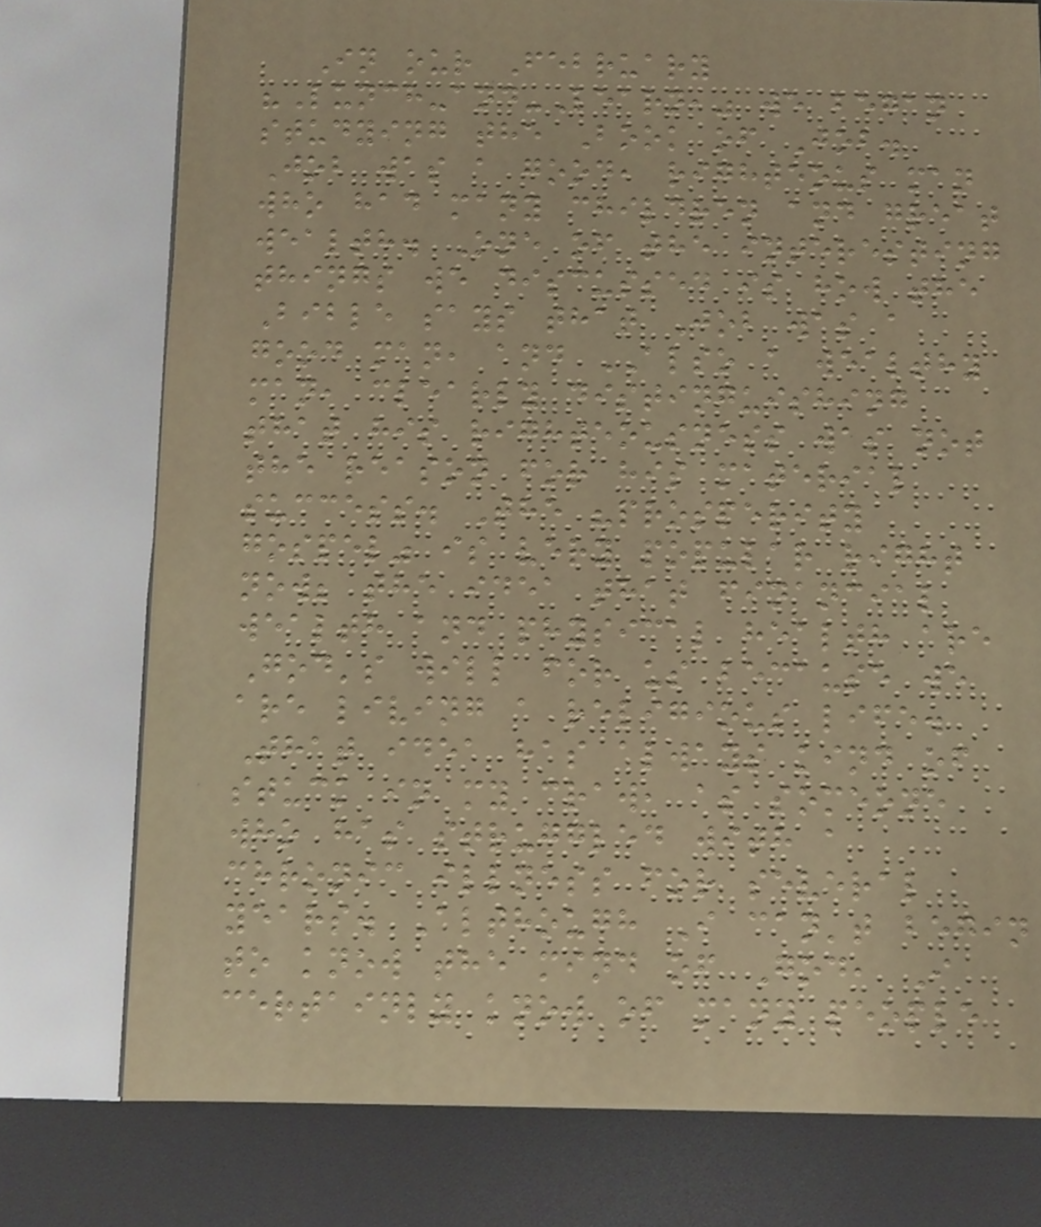In our February
"Lunch-and-Learn," we began
studying the Book of Job.
Job was a good, righteous man
who had many children and great
wealth. One of the interesting
things we discussed is how the
Bible says that Job was a
good man, and ALSO a wealthy
man, clearly distinguishing
that his righteousness was not
the reason for his material
success. The "prosperity
gospel" is very popular right
now; the idea that financial
wealth and physical health are
God's will for us because we
are living a religious life.
That idea has always kind of
stuck in my craw, as someone
who has struggled with a
chronic illness for several
years. Although I can't begin
to know the mind of God, I
certainly know of many people
